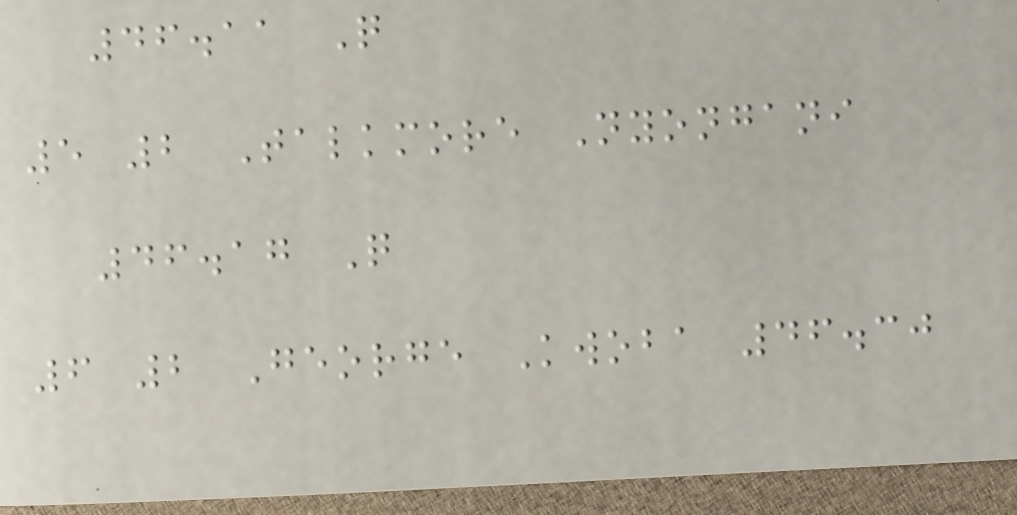46.11 Q
5 2 Talkmore Nyongani
46.17 Q
6 2 George Kwoba 46.30
